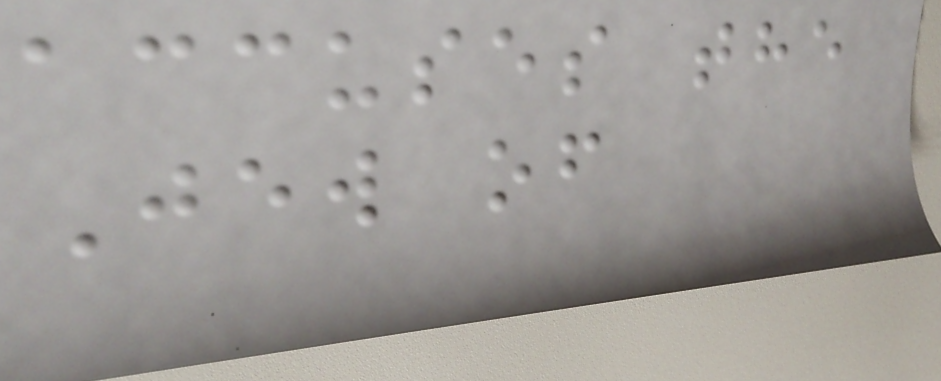accuses the
Jew of
